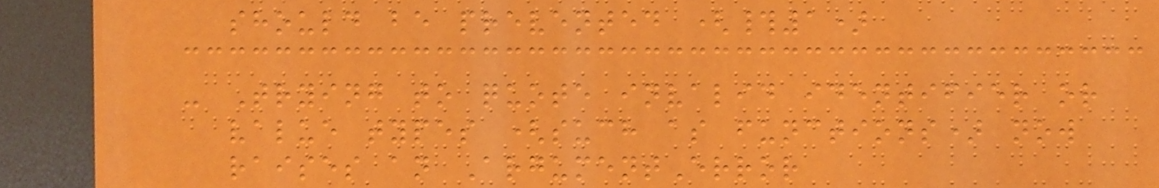should be prevented (#1)
- Trying to quote invalid identifier or
value types (such as functions) now
raises an ArgumentError
